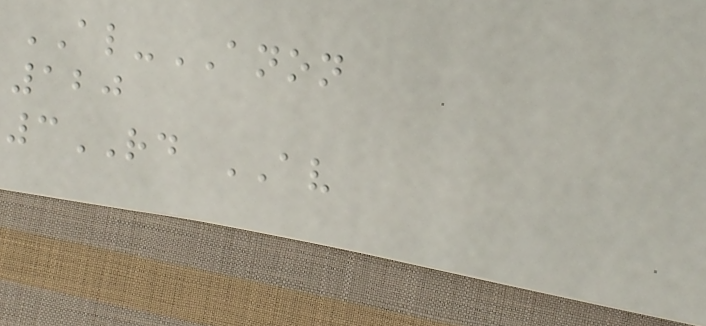AL-ANON
120
3RD AV
